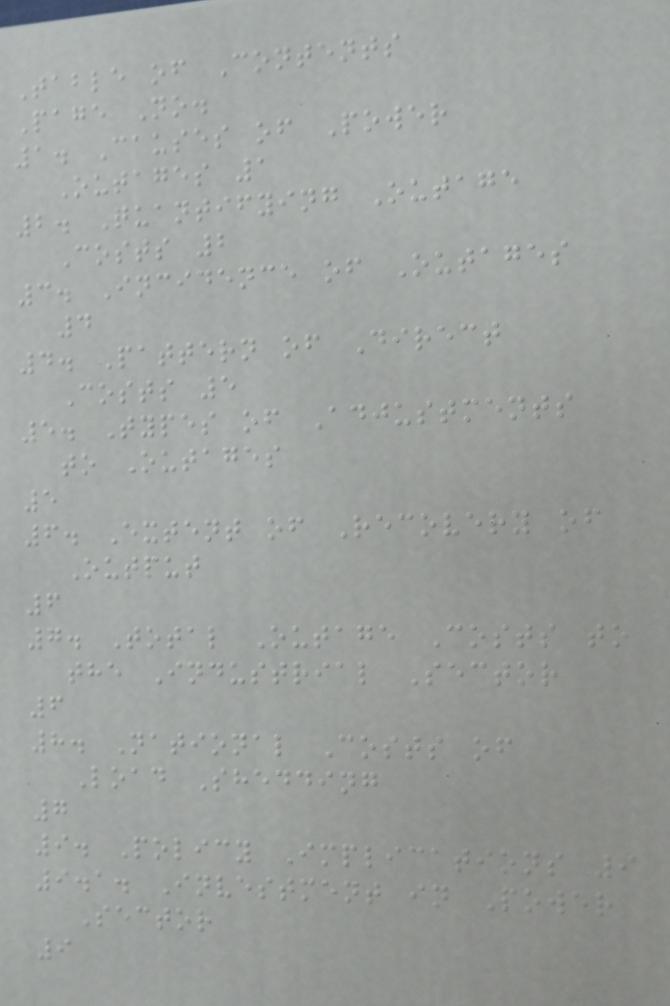Table of Contents
Page No.
1. Causes of Power
Outages 1
2. Quantifying Outage
Costs 2
3. Incidence of Outages
4
4. Pattern of Direct
Costs 5
5. Types of Adjustments
to Outages
5
6. Extent of Recovery of
Output
6
7. Total Outage Costs to
the Industrial Sector
6
8. National Costs of
Load Shedding
7
9. Policy Implications 9
9.1. Investment in Power
Sector
9
